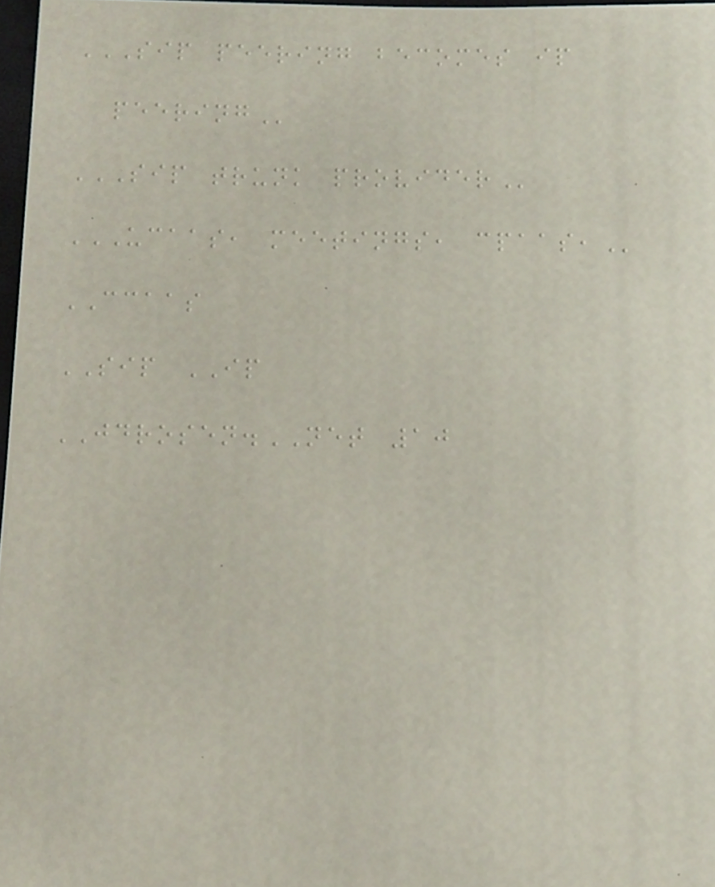SIP PEERING BECOMES IP
PEERING
SIP TRUNK PROVIDER
UCAAS, MEETINGS, CPAAS,
CCAAS
SIP IP
JDROSEN.NET 10
